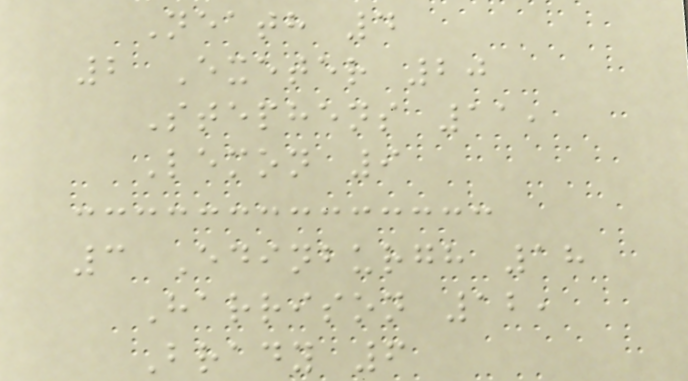Neath 4
2 Exeter 20
Stephens 11,
Lemon 9
3 Edinburgh 18
Harrison 12,
Brady 6
